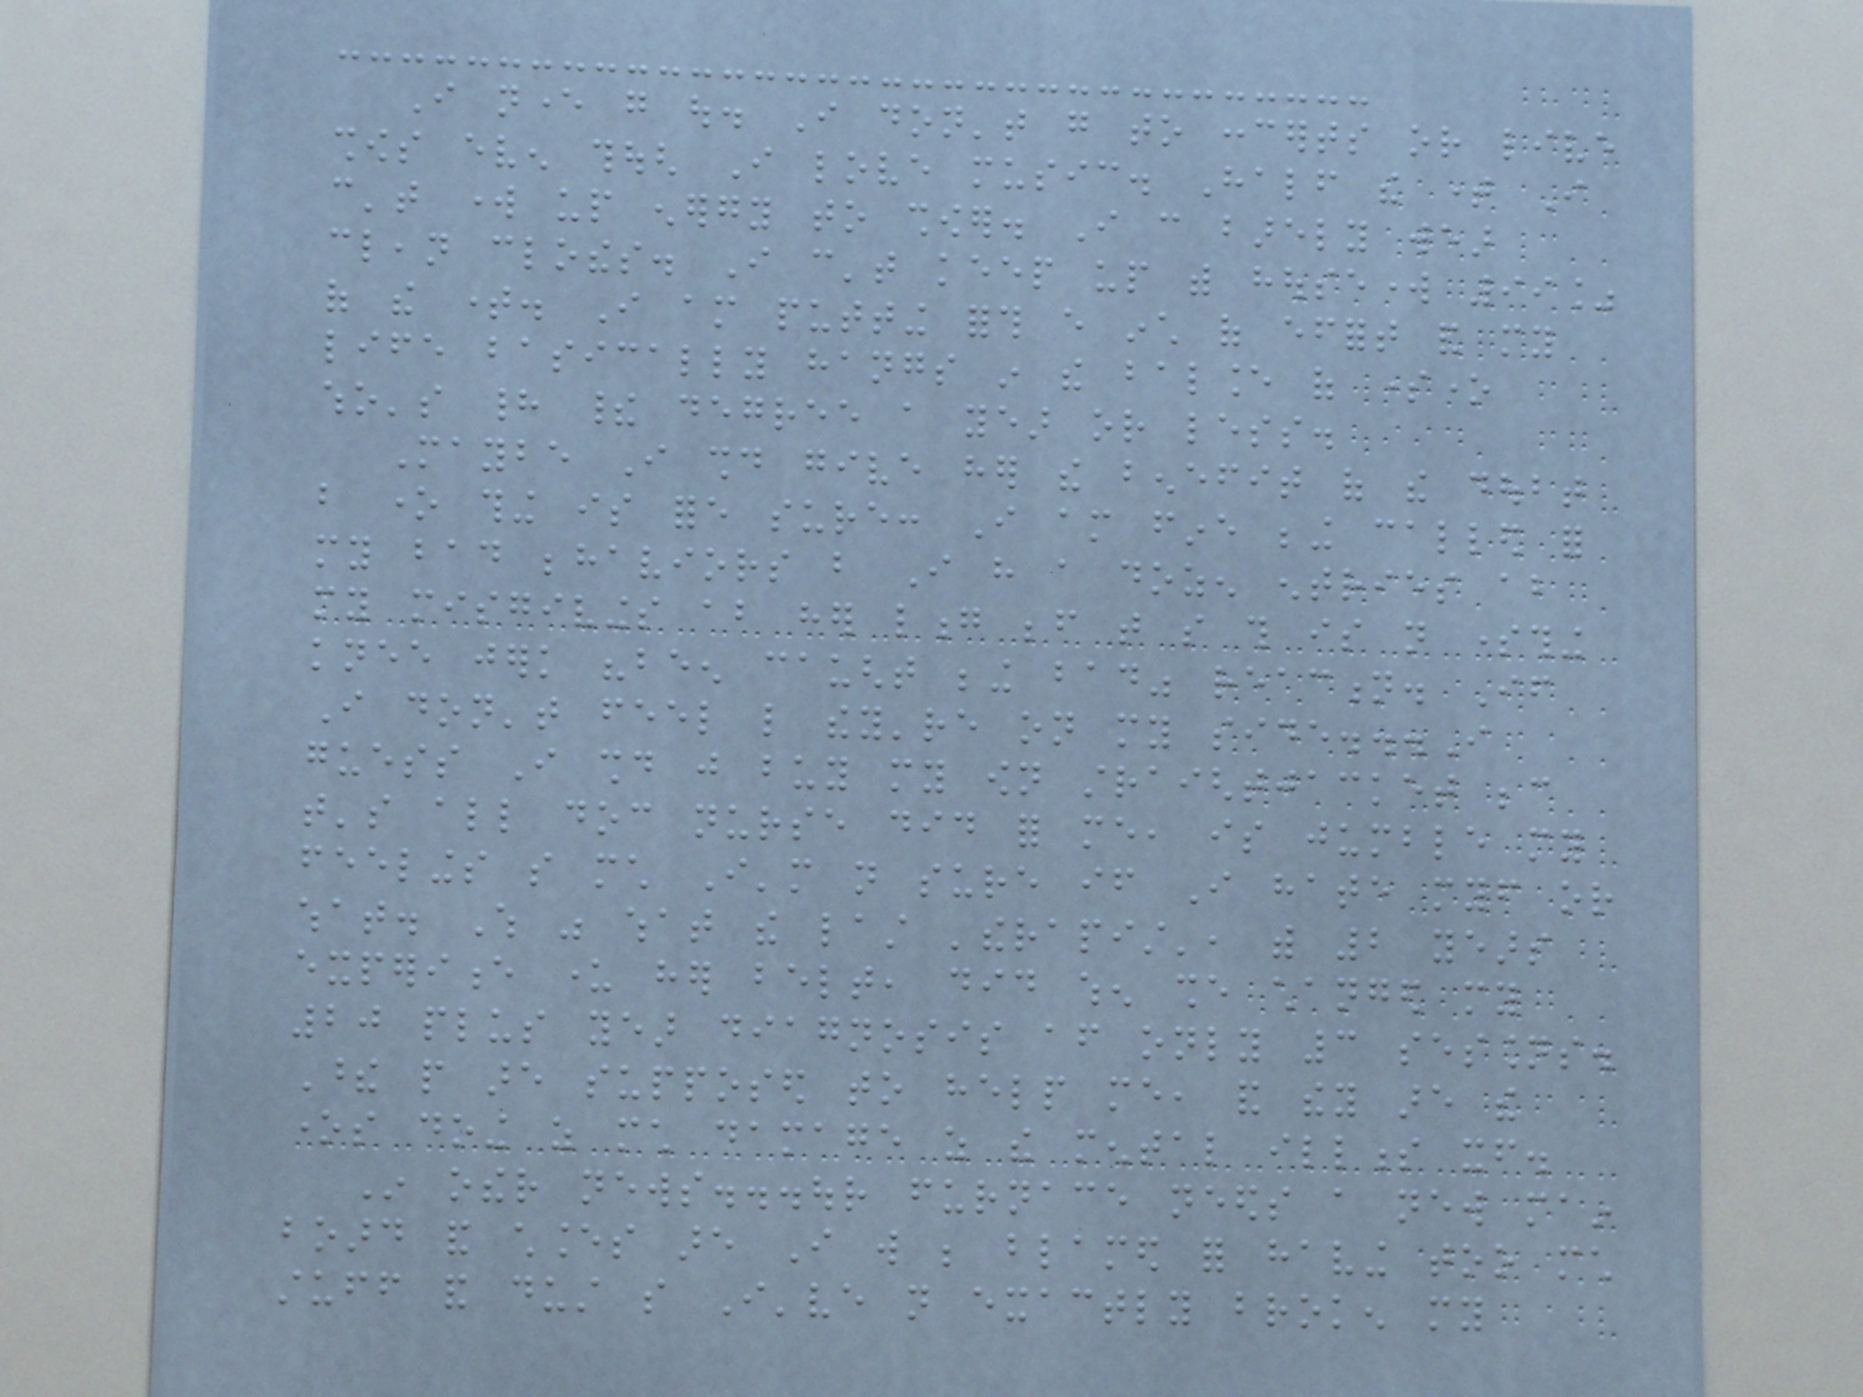I never go out. I don't go to concerts or live
shows even though I love music. Half the time I
can't work up energy to shower. I can barely wear
clean clothes. I can't keep up with housework 99%
of the time. I am putting forth every inch of effort and my
life basically hangs in the balance of someone
who's had their degree a year or less.
Maybe I should give her the benefit of the doubt
but one thing is fore sure: I am fine being called for
my bad behaviors but I have a dozen entries about
my misgivings about her long before that so this is not something
knee jerk "been caught being bad" reaction. If
I don't feel like they're on my side...I
guess I should just buy my own straightjacket because
that's all doc nurse did for me, is jumble my
feelings so much I'm not sure if I hate myself or
what. Which was what the last 'therapist', with 2 years
experience under her belt, did when she changed my
20 plus year diagnosis after only 3 sessions.
These people are supposed to help me, and they are the
ones doing as much damage as the mental illness itself.
In other news...our furnace needs a new main
board and chances are I will be blamed for having too much
stuff and dust so I've not exactly broken my
